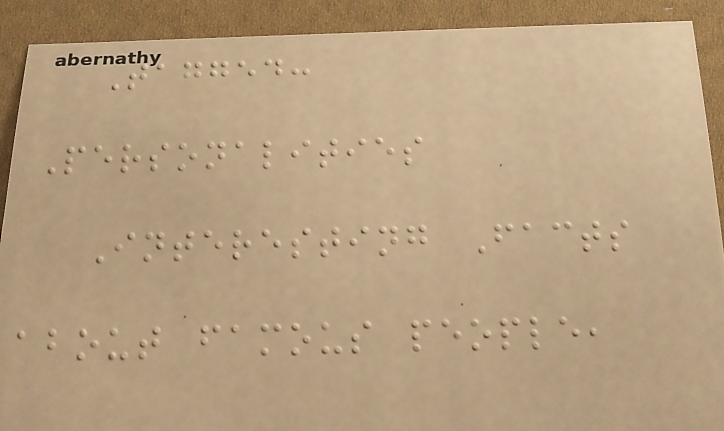Tagged:
Personalities
Interesting Facts
about famous people,
